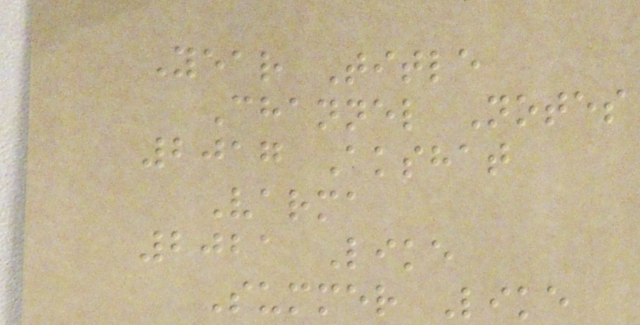Year Title
Channel Notes
2017 Akshat
Varma
2021 Like
Summer Like
